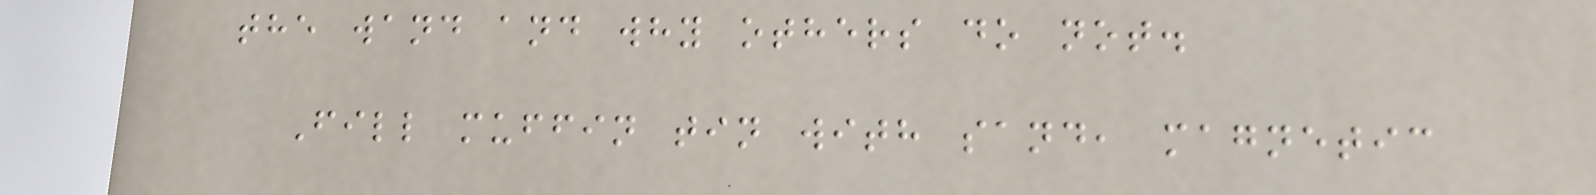the wand and why others do not.
Fill muffin tin with sand, magnetic
